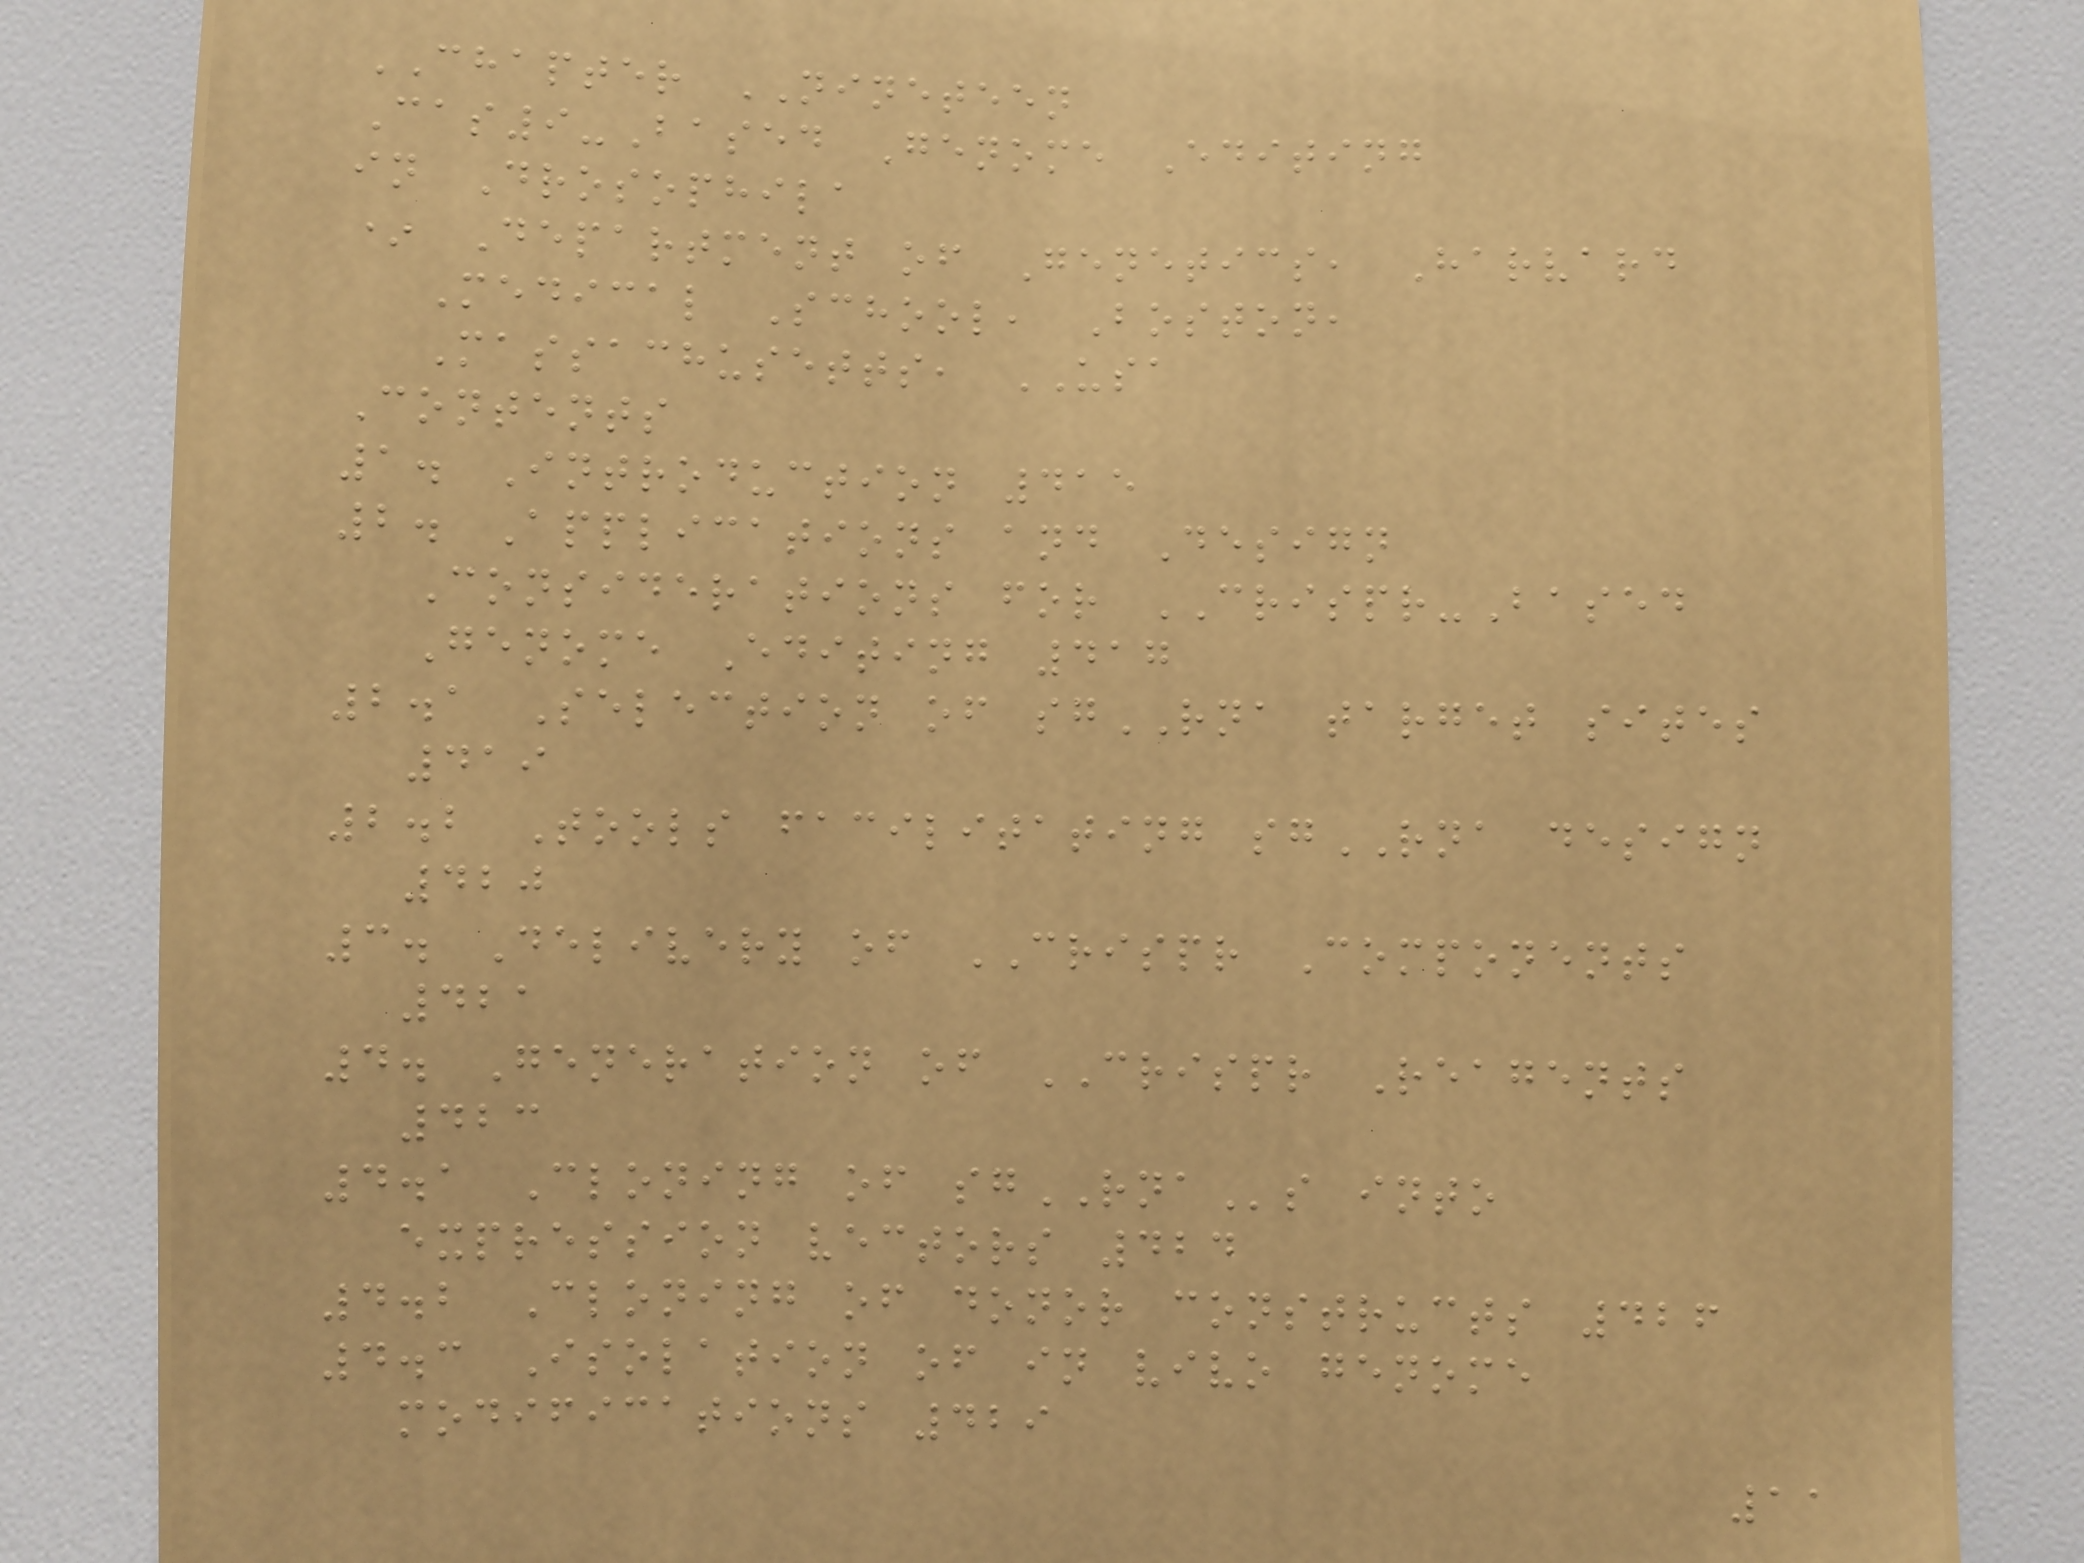CHAPTER NINETEEN
Cas9-Based Genome Editing
in Drosophila
* Department of Genetics, Harvard
Medical School, Boston,
Massachusetts, USA
Contents
1. Introduction 415
2. Applications and Design
Considerations for CRISPR-Based
Genome Editing 417
2.1 Selection of sgRNA target sites
419
2.2 Tools facilitating sgRNA design
420
3. Delivery of CRISPR Components
421
4. Generation of CRISPR Reagents
423
4.1 Cloning of sgRNAs into
expression vectors 424
4.2 Cloning of donor constructs 426
4.3 Isolation of in vivo genome
modifications 429
11
